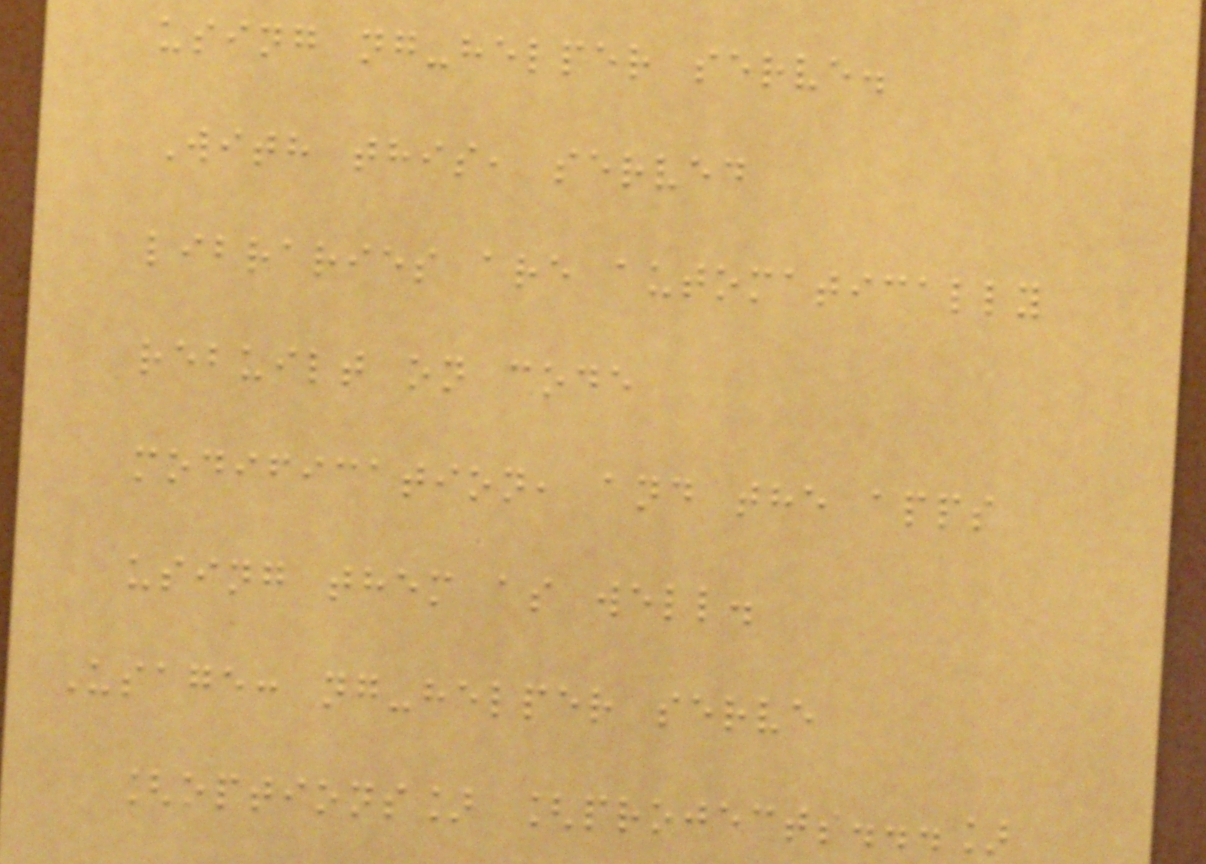using ng-helper serve.
With this, served
libraries are automatically
rebuilt on code
modification, and the apps
using them as well.
Usage: ng-helper serve
[options] [projects...]
